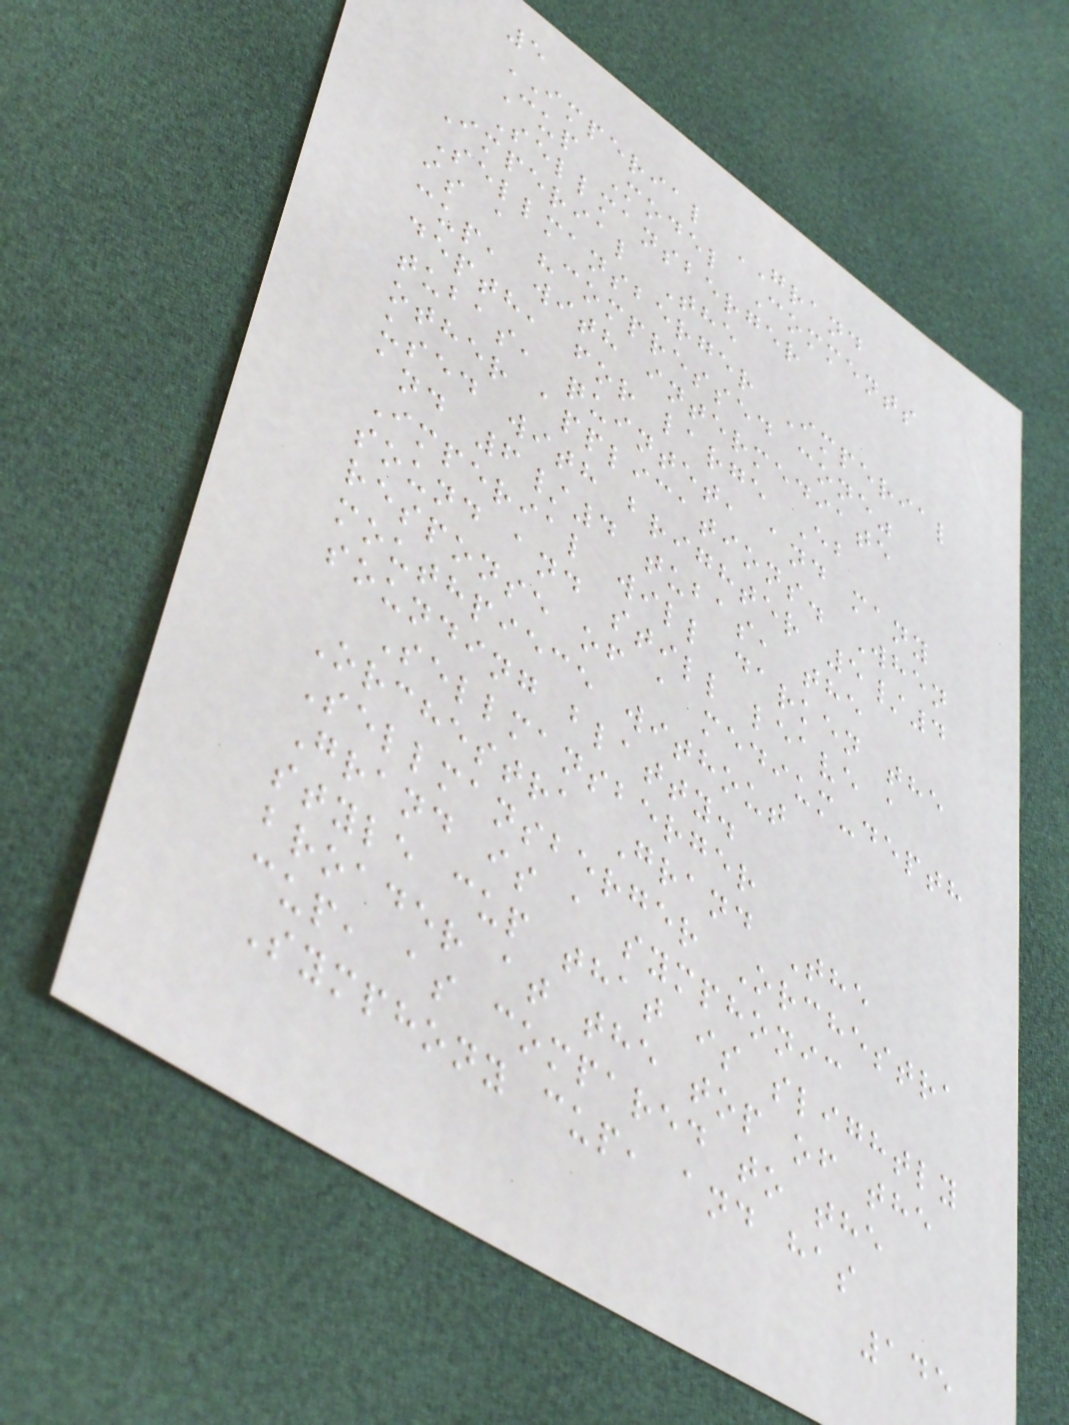5
IMPERIAL GRAND
Cup Model Comments
Sellmansberger
Imperial The
Sellmansberger Imperial
is a "compressed cone"
cup, with intermediate
depth, for large Eb
tubas, quintet, and many
other applications. When
used with brighter 5/4
and 6/4 tubas, the
Imperial will darken the
sound and still leave a
response of a medium-depth
mouthpiece without
sounding blatty.
Sellmansberger
Orchestra Grand The
Sellmansberger Orchestra
Grand is a symphonic
style cup that is slightly
broader at the top of the
cup, as compared to the
Symphony cup, and has
145
